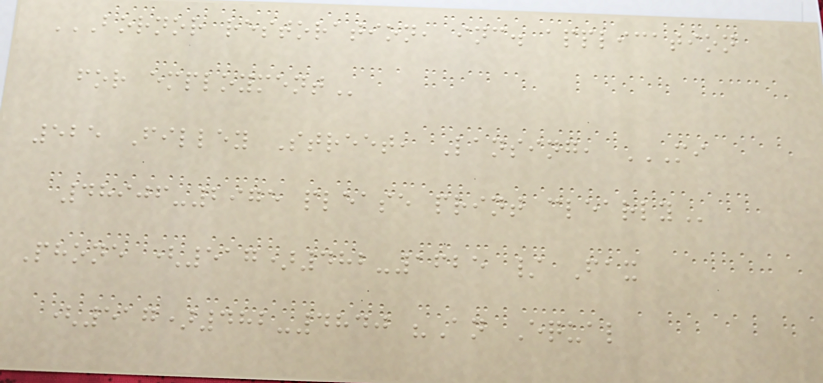BORNOR RESTORATION, INC. APPLICATION
FOR EMPLOYMENT
525 Filley Street, Lansing, MI
48906-2975 PLEASE PRINT CLEARLY
Phone (517)482-1625 / Fax
(517)482-4840 "An Equal
